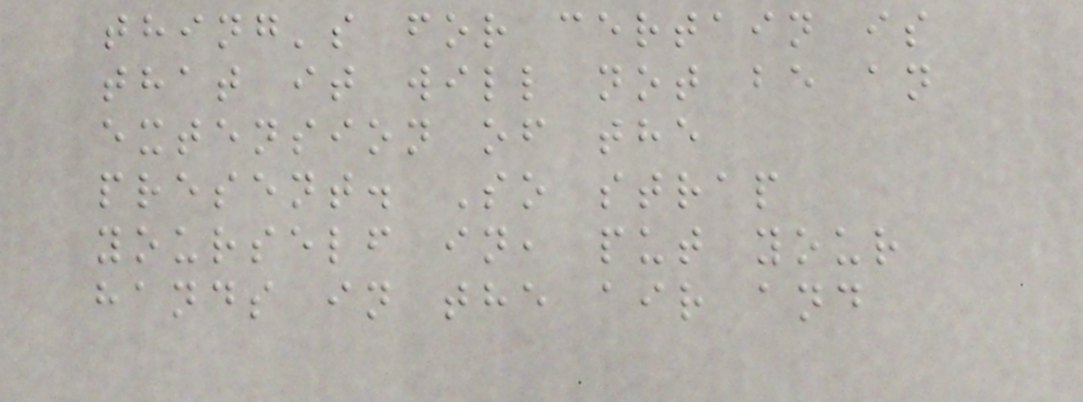thing's for certain is
that it will not be an
extension of the
present. So strap
yourself in, put your
hands in the air and
